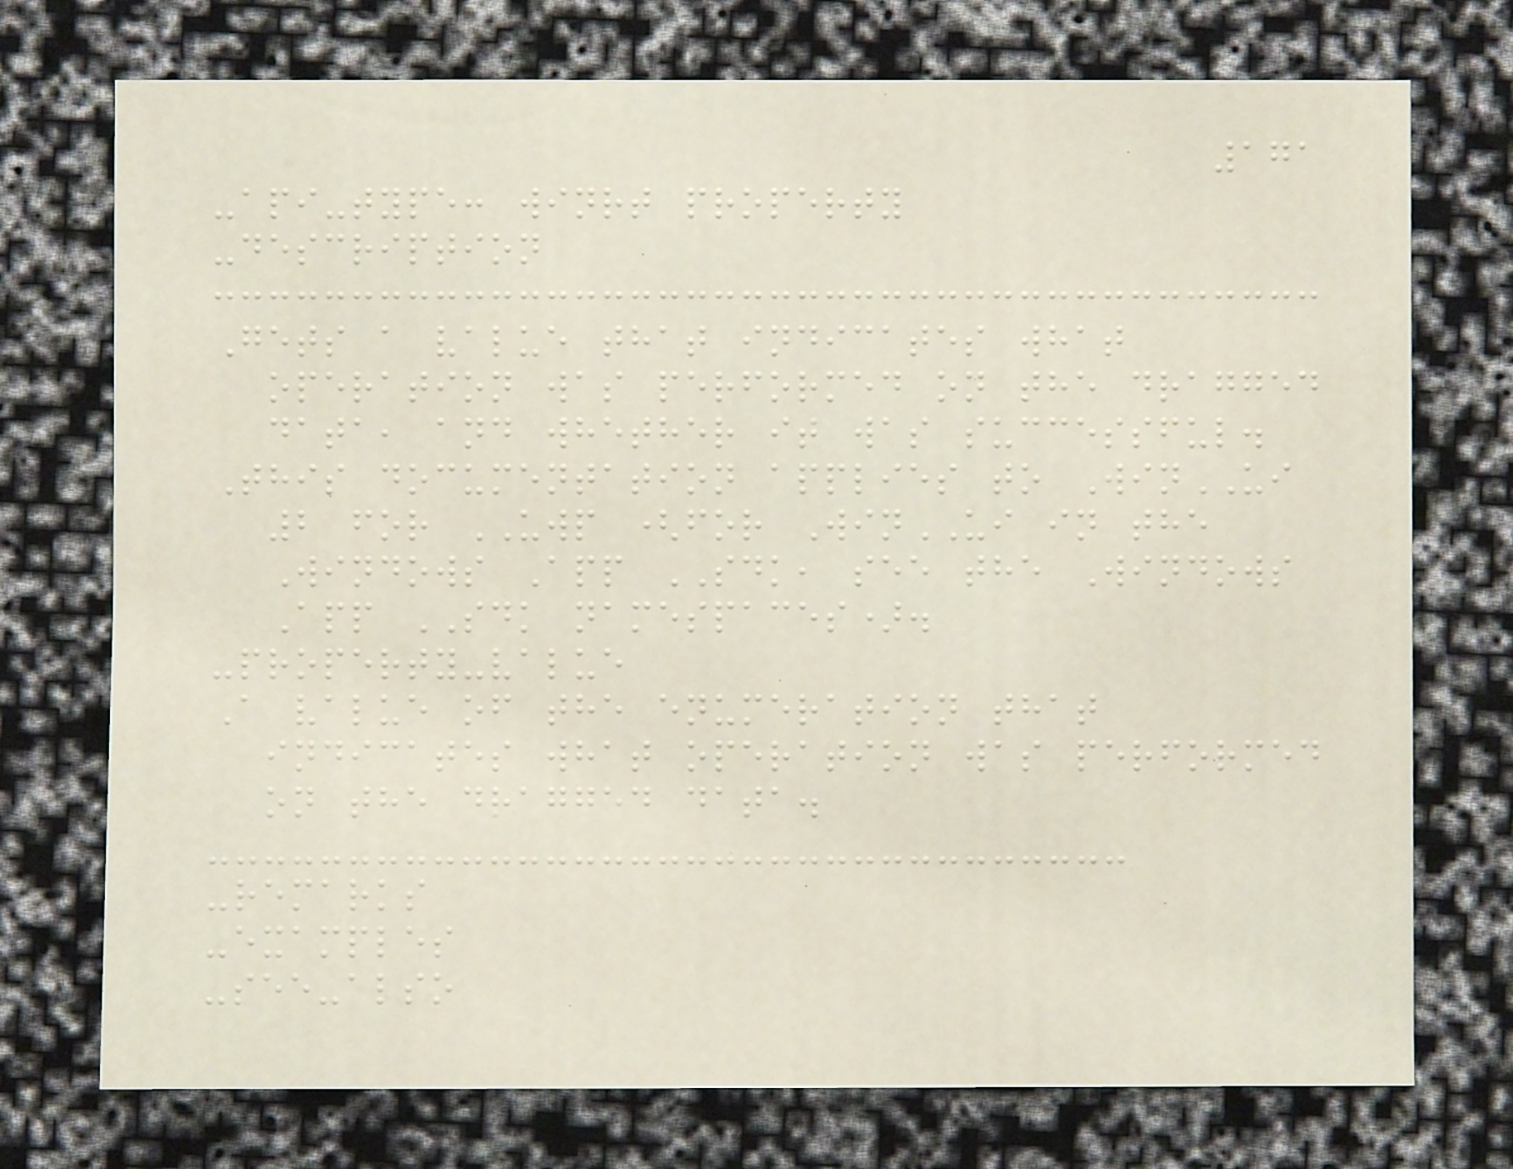171
-api-type: winrt property
-description
Gets a value that indicates what
operation was performed on the dragged
data, and whether it was successful.
This documentation applies to WinUI
2 for UWP (for WinUI in the
Windows App SDK, see the Windows
App SDK namespaces).
-property-value
A value of the enumeration that
indicates what operation was performed
on the dragged data.
-remarks
-examples
-see-also
